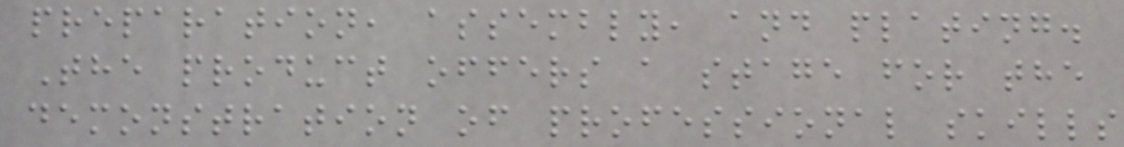preparation, assembly, and plating.
The product offers a stage for the
demonstration of professional skills
